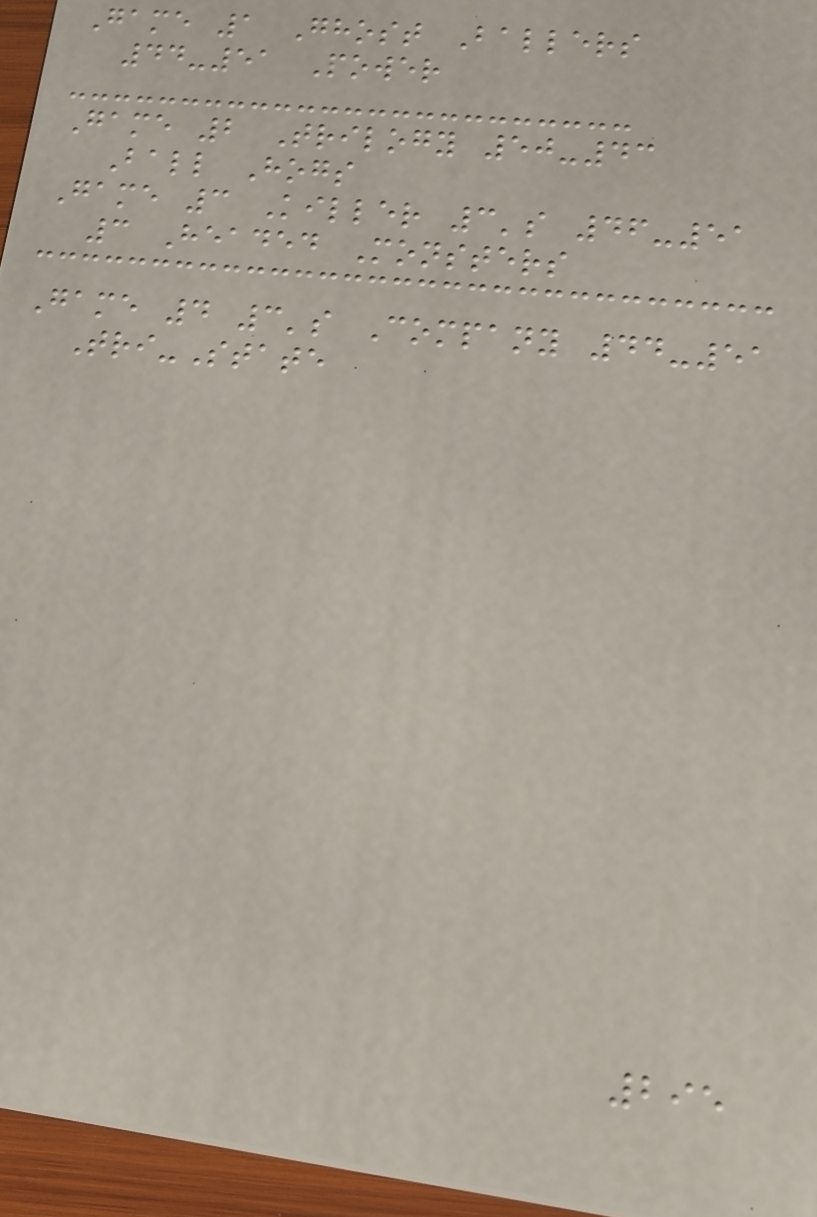Game 1 Ghost Ballers
44-51 Power
Game 2 Trilogy 50-43
Ball Hogs
Game 3 Killer 3's 46-51
3 Headed Monsters
Game 4 3's Company 44-51
Tri-State
295
